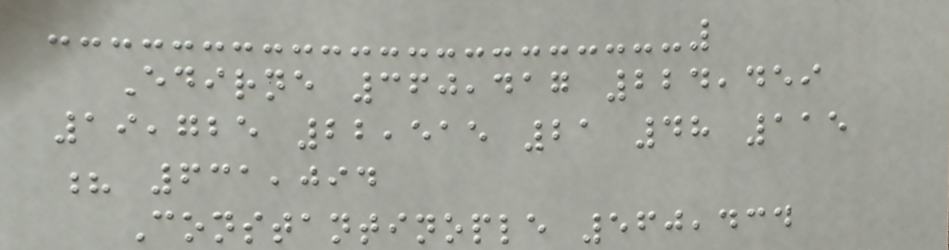Edirne 360,417 224,459
19,725 22,515 21 48 115
? 631,094
Constantinople 560,434
